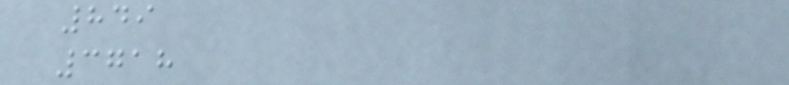849
3718
